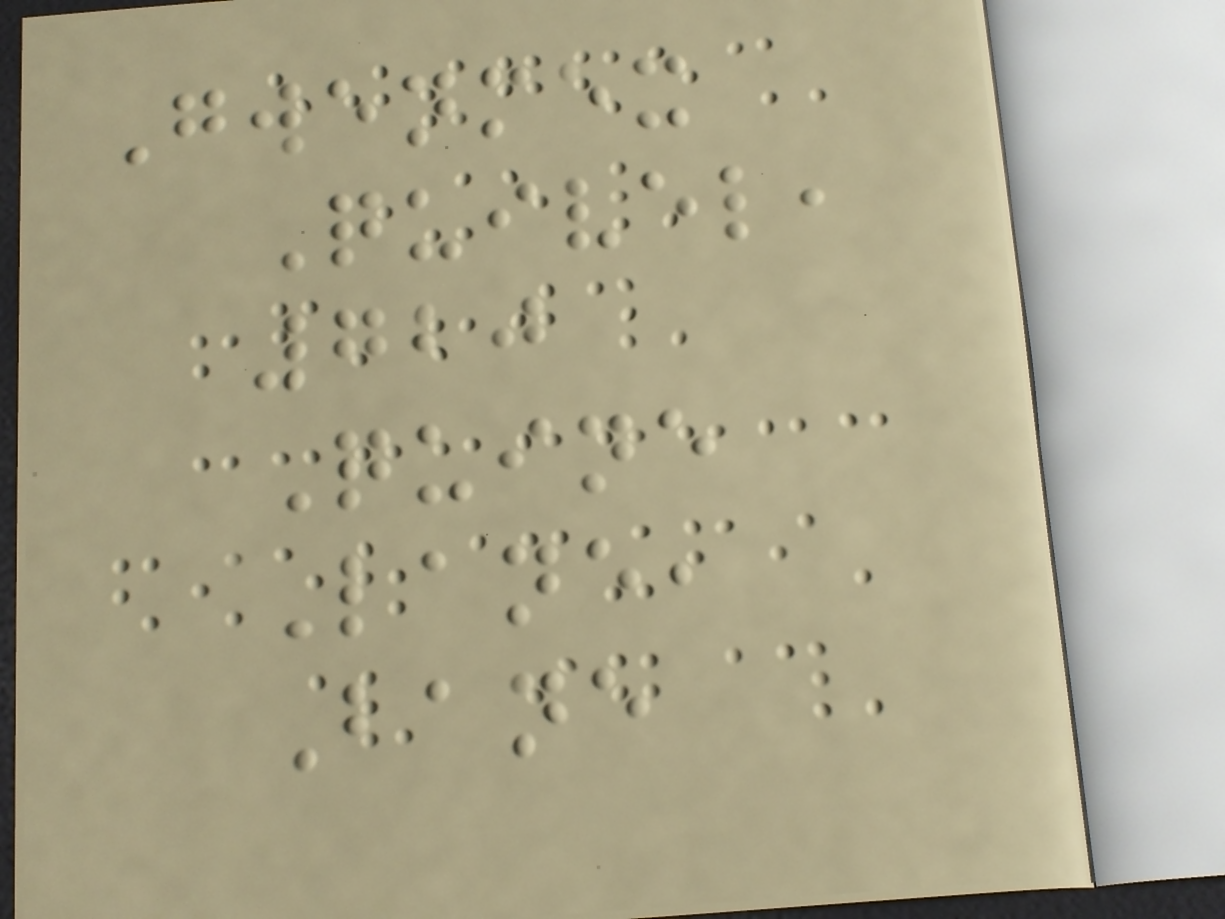Gwenmex
Quivel,
720
Quine
Lane,
Bane
